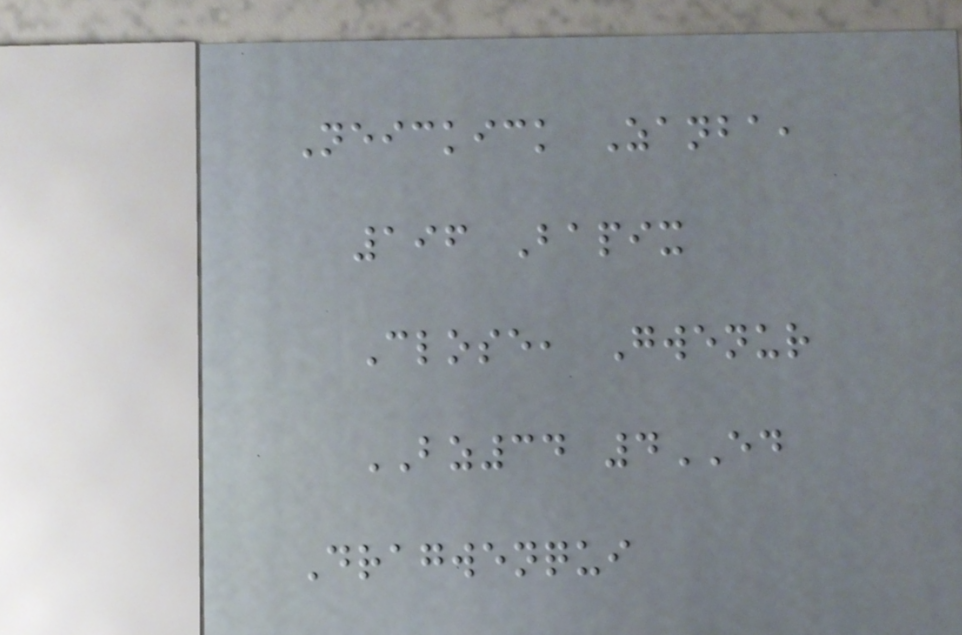Neickick Zanba,
196 Bapix
Close, Gwenur
BZ34 4ED
Dragwenqui
